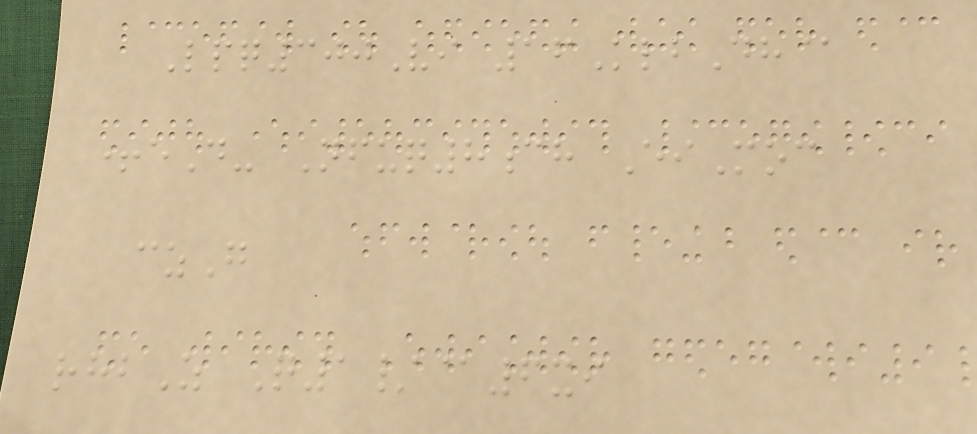Lpq300Vi 16KlbDh@
+eD- Nfuq8ch EiMoc
czG
rhbZ Q1/@6xi
